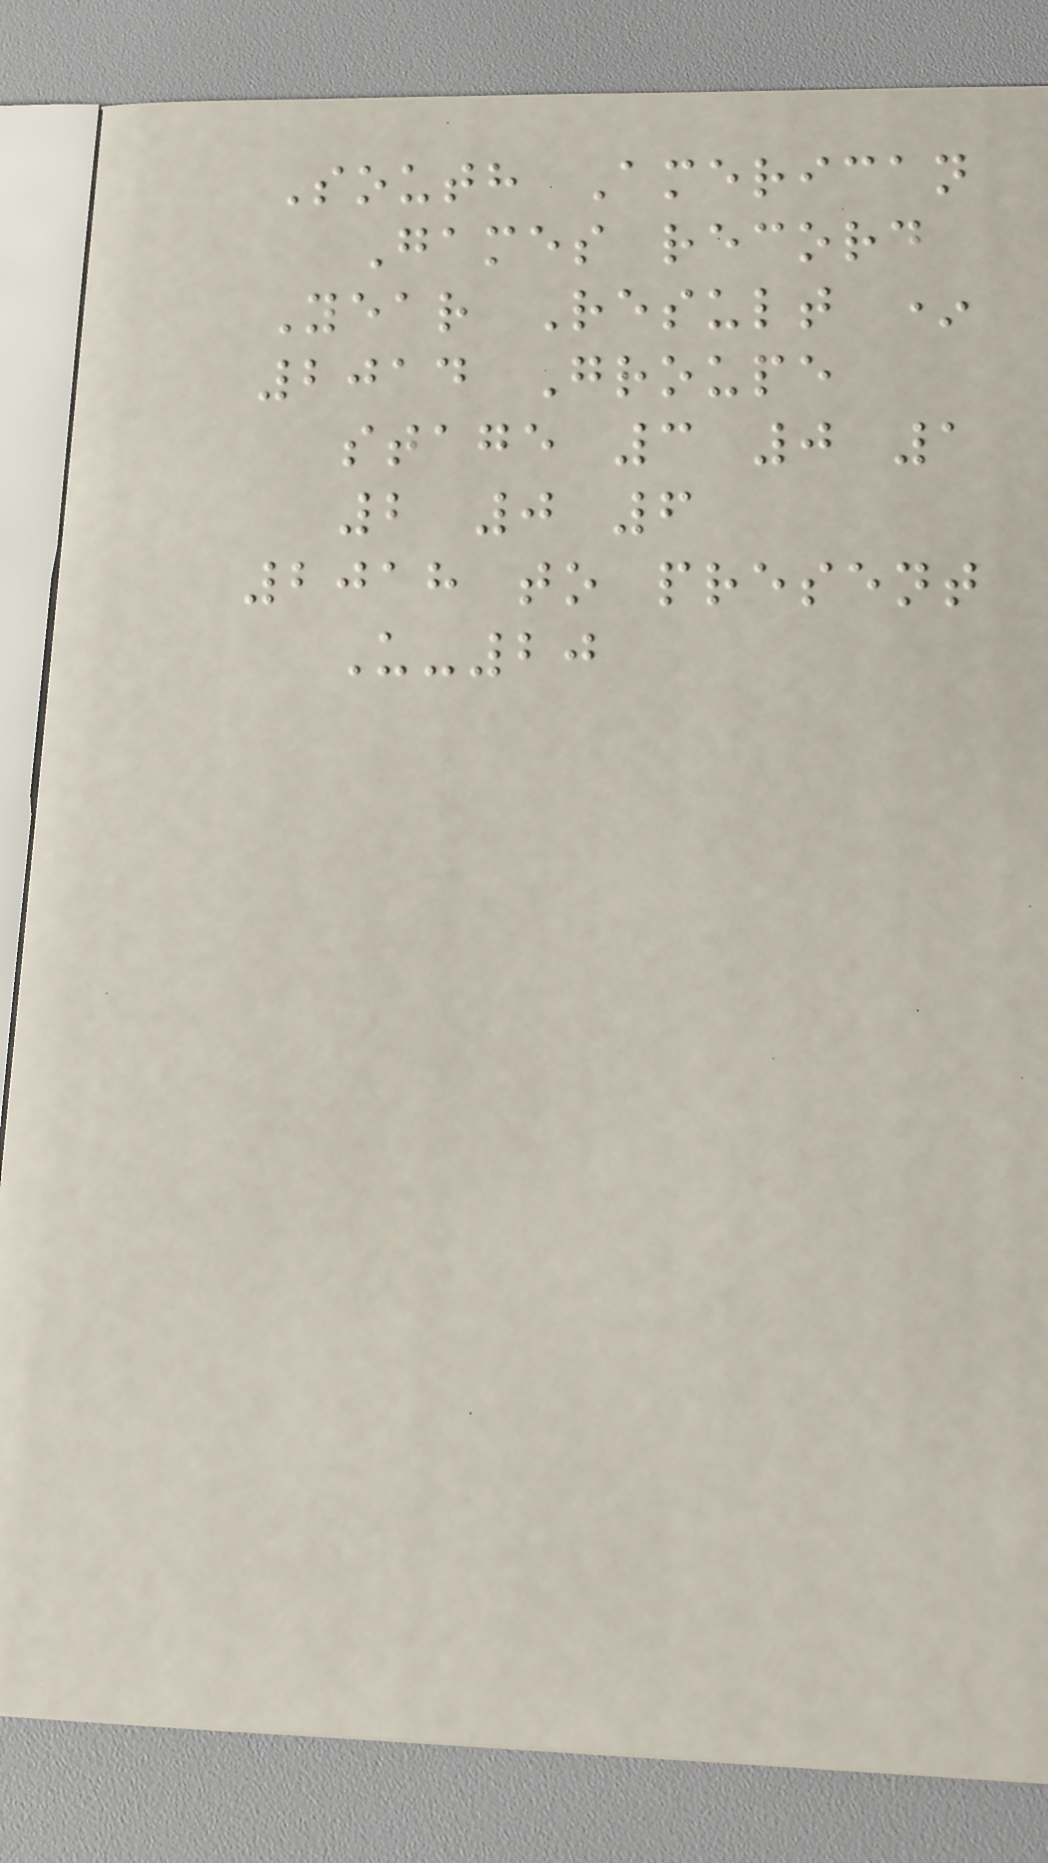South American
Games record
Year Result *
2014 Groupe
stage 3 0 1
2 0 6
2018 to present
U-20
